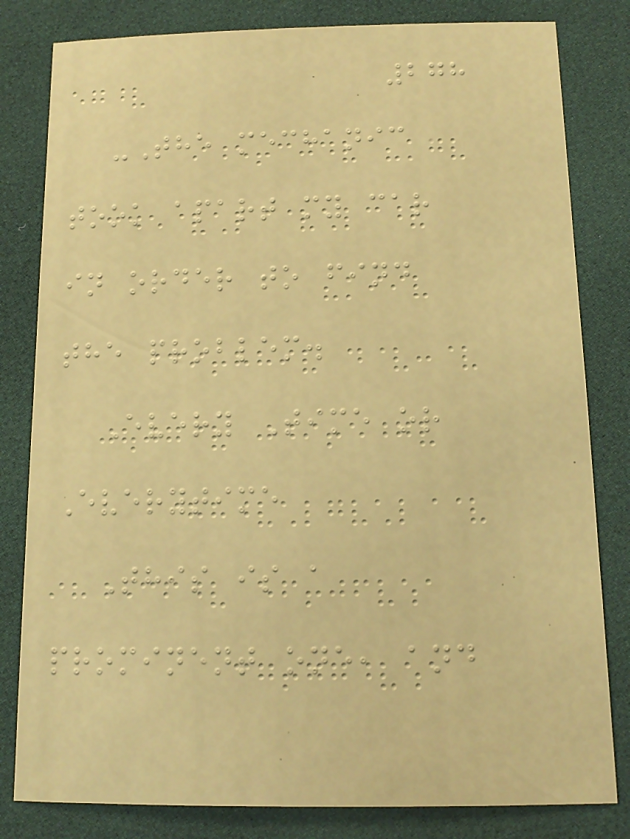278
-The mechanic
took apart my car
in order to find
the problem.
Every Time or
Everytime
This is a
prominent one, and
